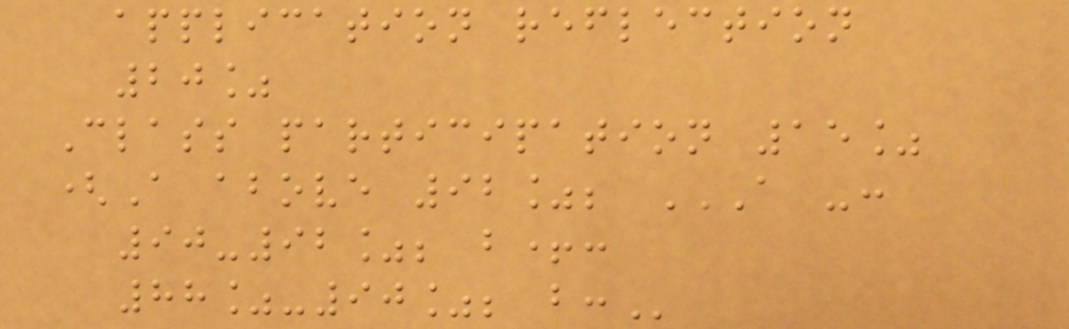application reflection
20%
Class participation 15%
(A above 92%; A -:
90-92%; B+:
88%-90%; B:
